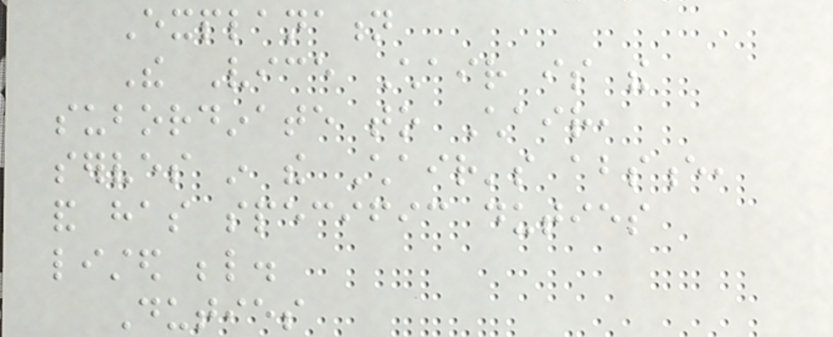Explanation
The Vice Chair is the
subordinate to Chair,
serves in the Chair's absence,
and has specific duties
listed below.
Duties
